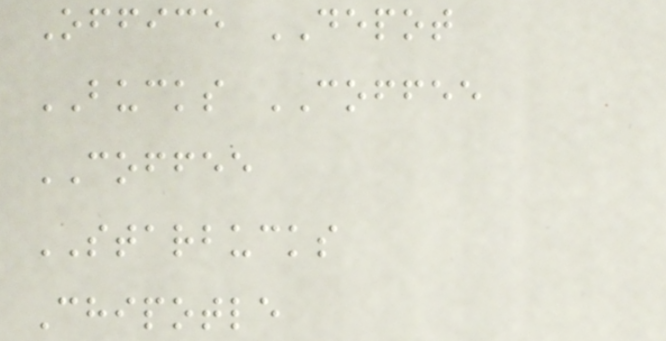Office DEPOT
BUCKS COFFEE
COFFEE
STARBUCKS
Chipotle
